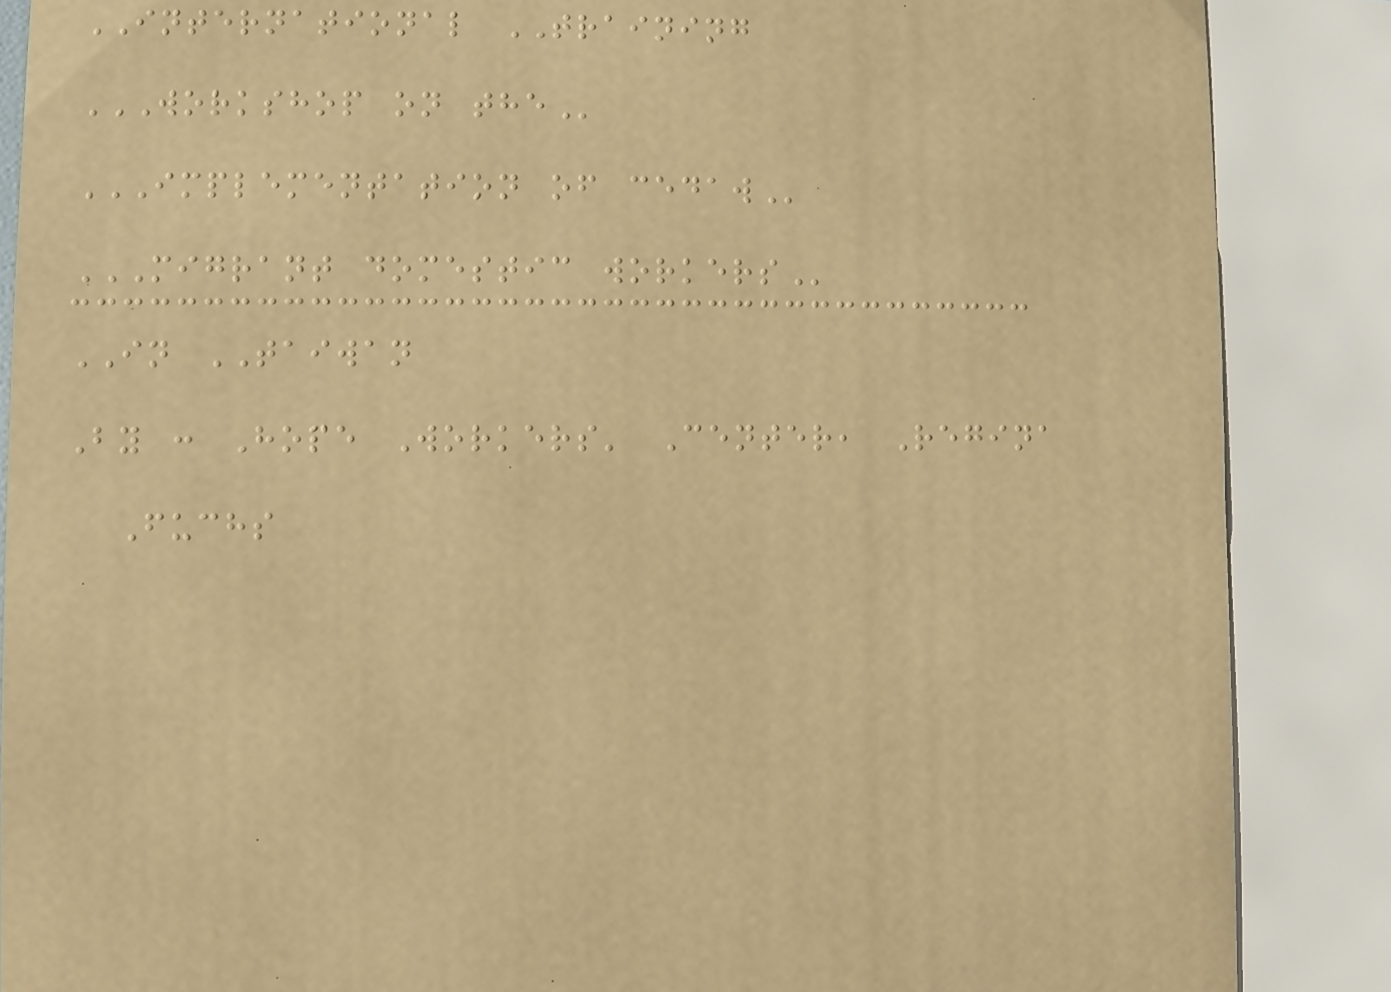INTERNATIONAL TRAINING
WORKSHOP ON THE
IMPLEMENTATION OF CEDAW
MIGRANT DOMESTIC WORKERS
IN TAIWAN
By : Hope Workers' Center, Regina
Fuchs
